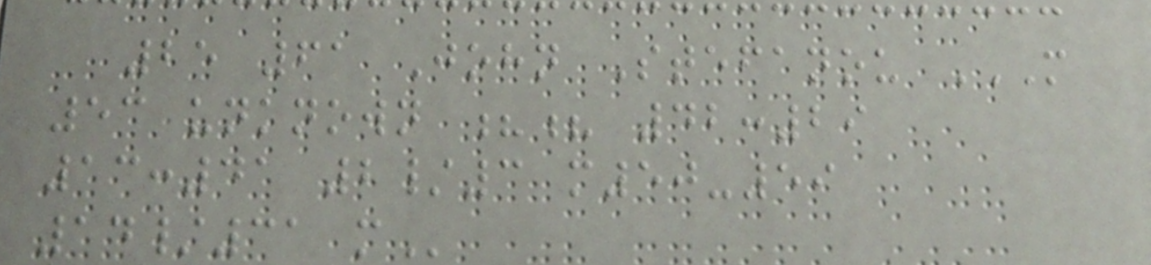25 61 John Stefanou M
53 UNKNOWN ?? 42:29
13:41 2/3 M50-59
14/31 M
